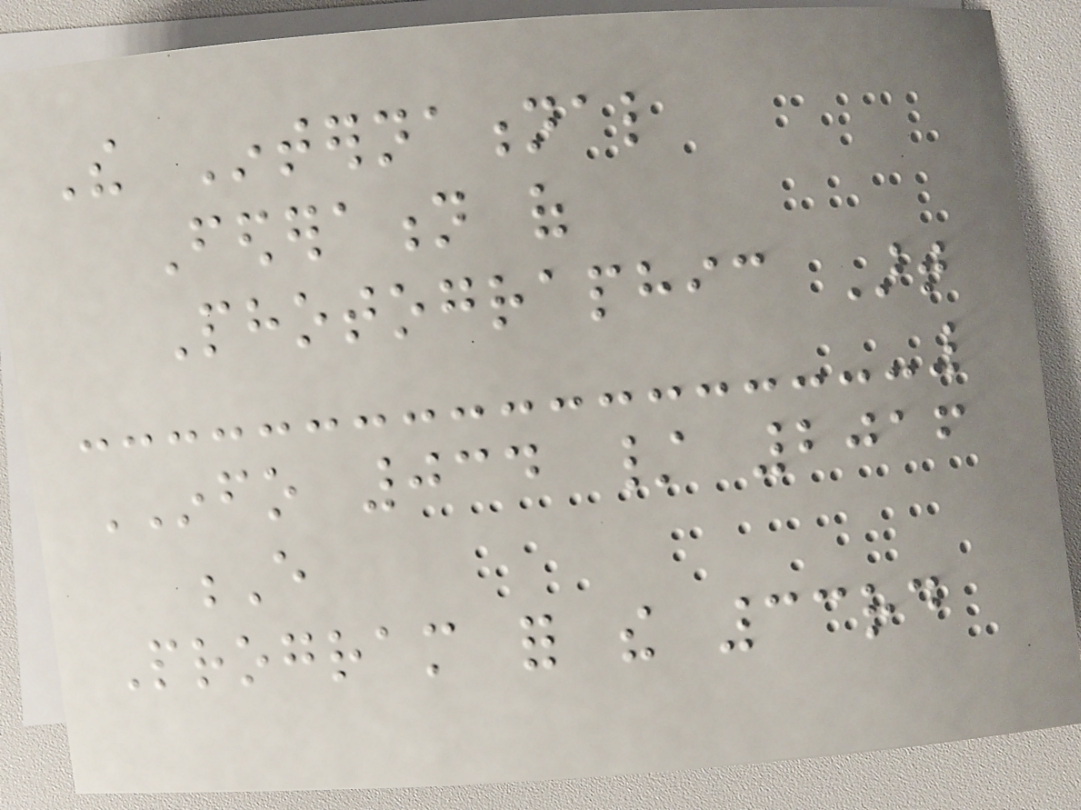The International
Federation of
Photographic Art
INFO 034 / 2016
E
Program for the 33rd
